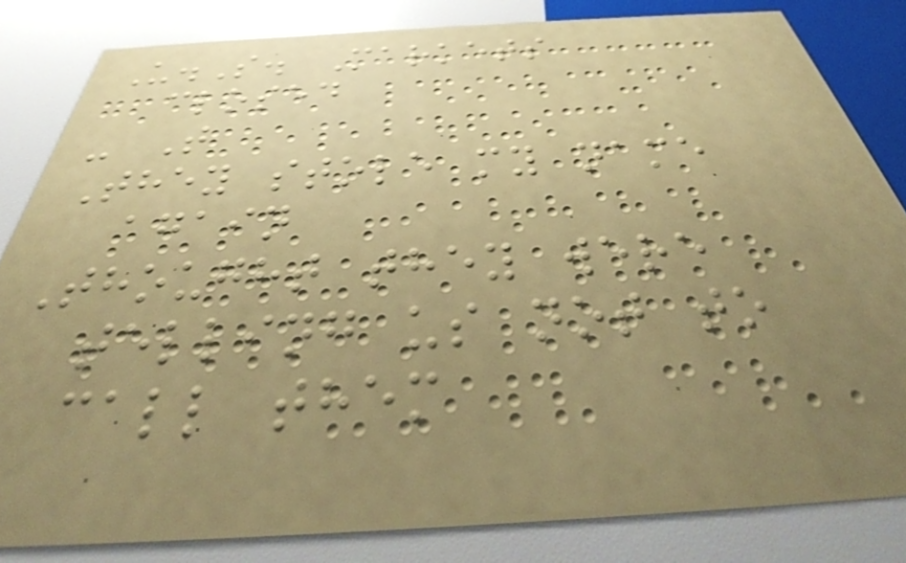U.S. Markets
closed
- T
They stole my name
again
Thought they were
telling us not to
call them
